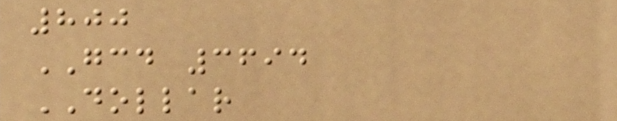800
GCD 3694
DOLLAR
